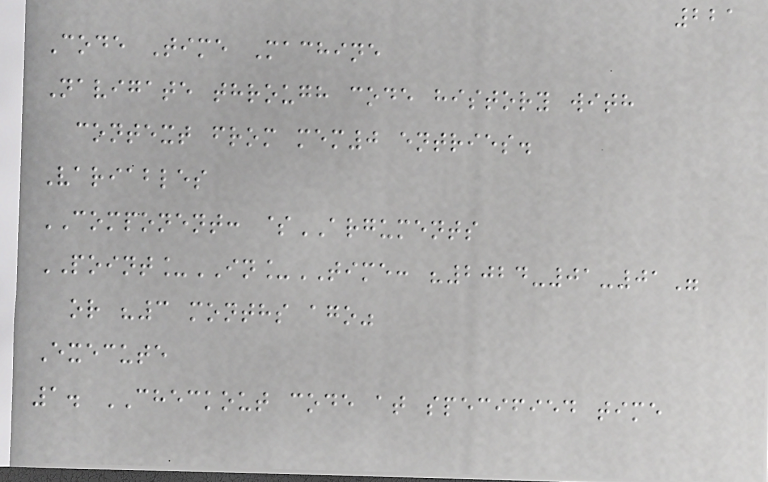221
Code Time Machine
Navigate through code history with
context from mem0 entries.
Variables
COMPONENT: $ARGUMENTS
POINT_IN_TIME: "2024-01-01"
or "3 months ago"
Execute
1. CHECKOUT code at specified time
